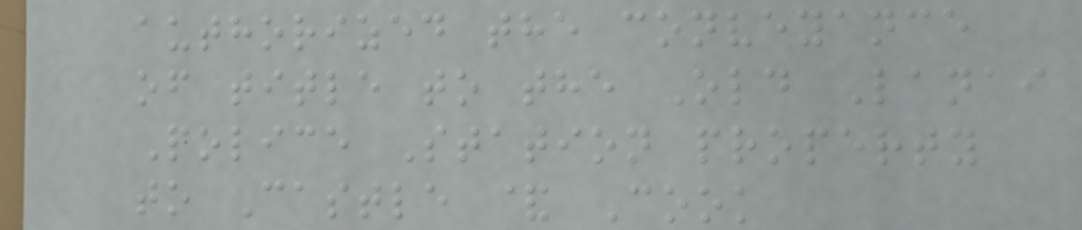authorized the conveyance
of title to the Old Lanai
Police Station property
to Castle & Cook
